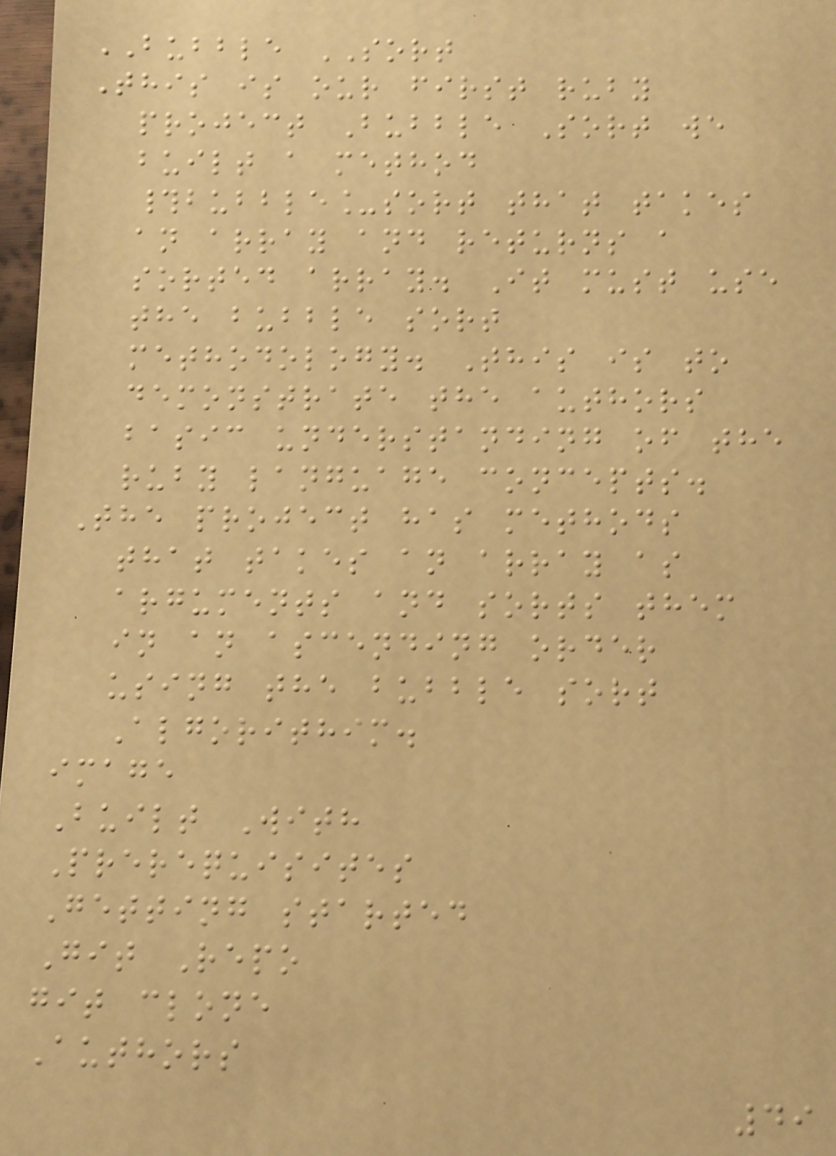BUBBLE SORT
This is our first ruby
project Bubble Sort we
built a method
#bubble_sort that takes
an array and returns a
sorted array. It must use
the bubble sort
methodology. This is to
demonstrate the authors
basic understanding of the
ruby language concepts.
The project has methods
that takes an array as
arguments and sorts them
in an ascending order
using the bubble sort
Algorithim.
image
Built With
Prerequisites
Getting started
Git Repo
git clone
Authors
49
